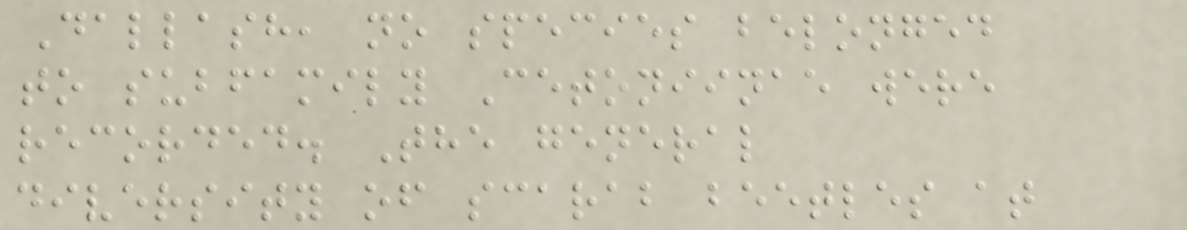Dallash, no species belonged
to subfamily Cetoniinae were
recorded. The general
diversity of scarab beetles at
